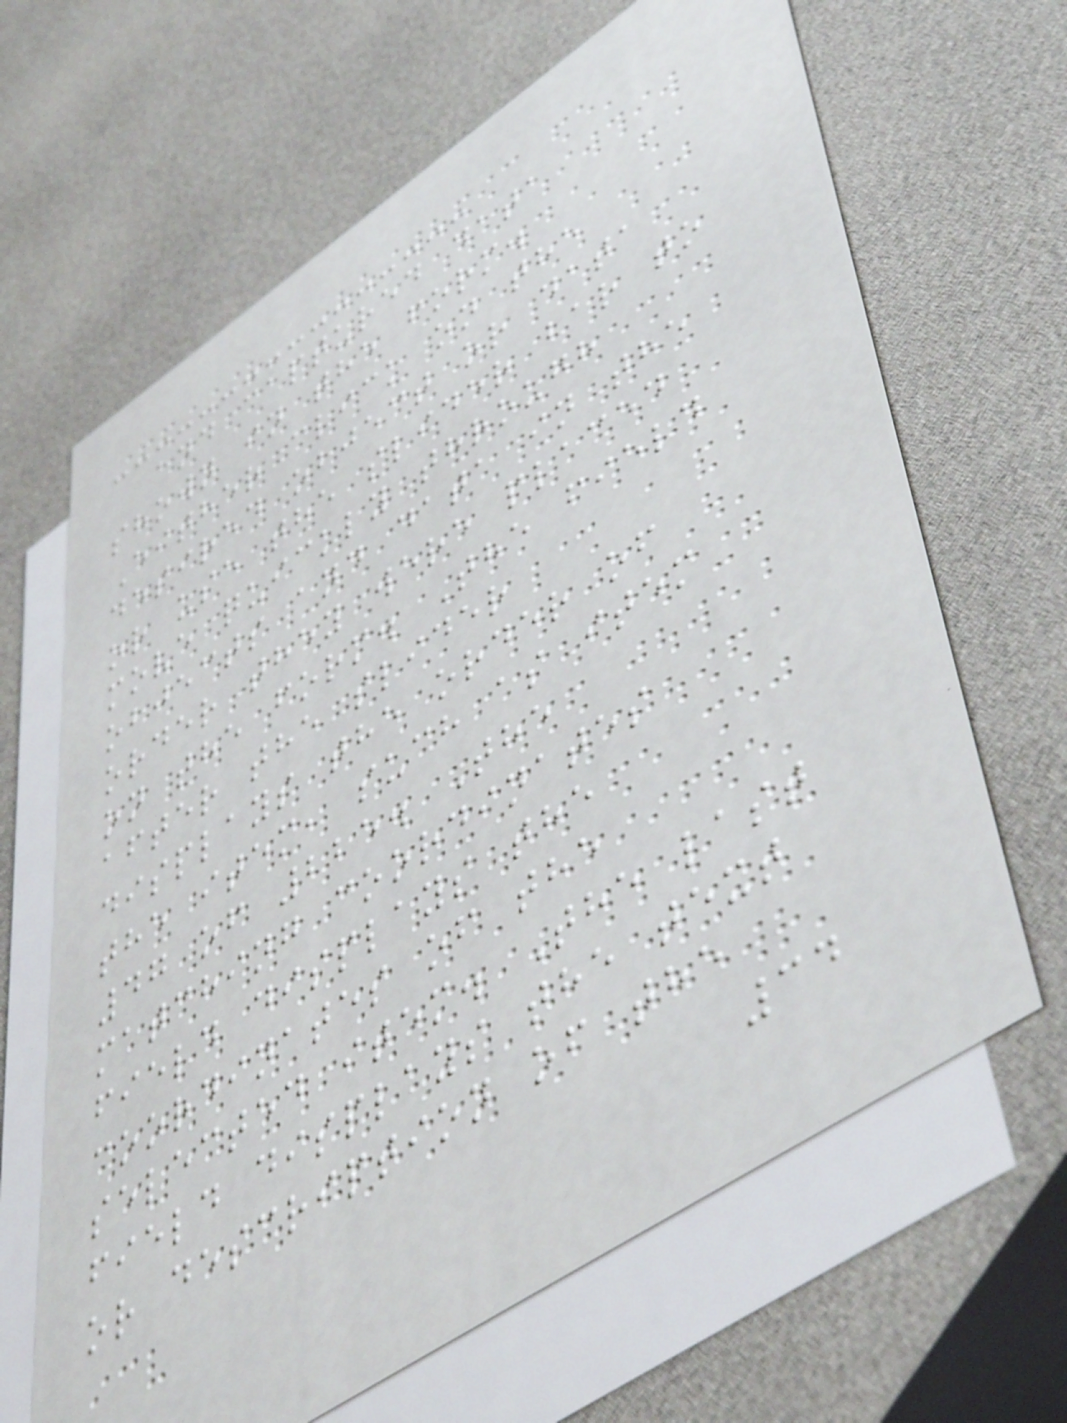and captured data
shown in the form.
Either click on the
desired object or data
or use the slider bar to
move quickly through
objects and data in the
order they were placed
on the form. The field
after the slider
displays the order of
the item, such as item
47 of 225. The
matching coordinates
field displays the
coordinates of the
selected item. The last
field displays the text
or description of the
34
